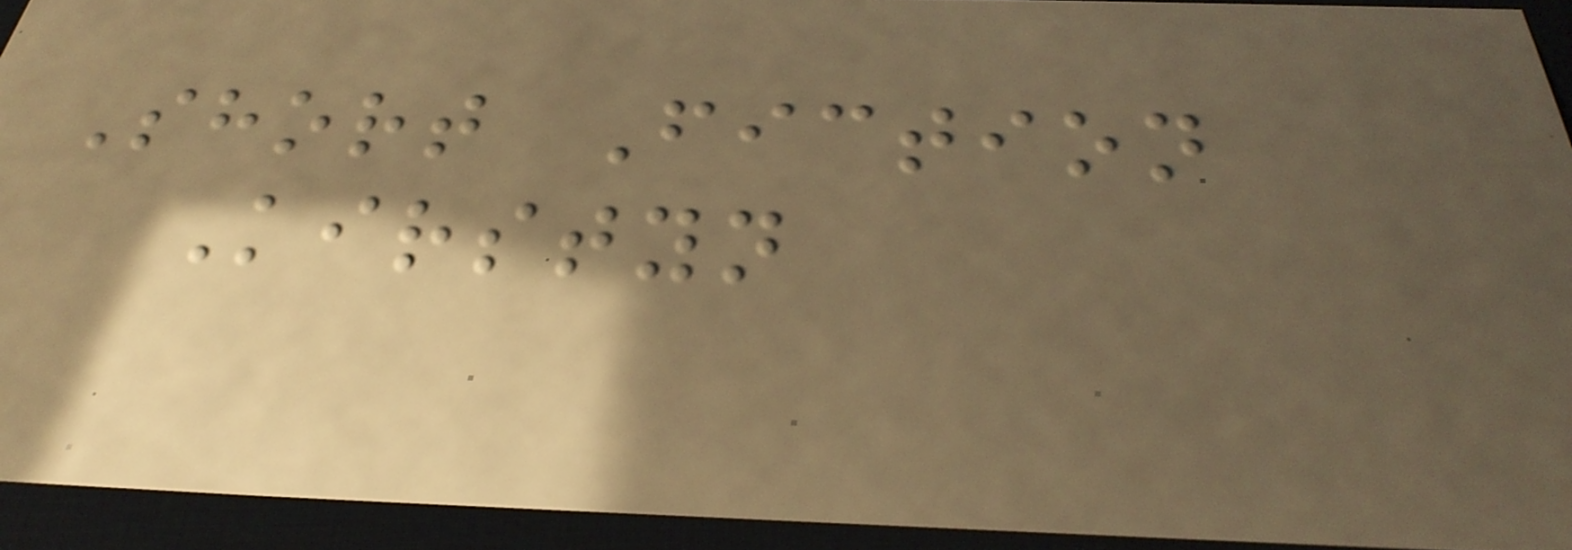Short Fiction
Kirstyn
